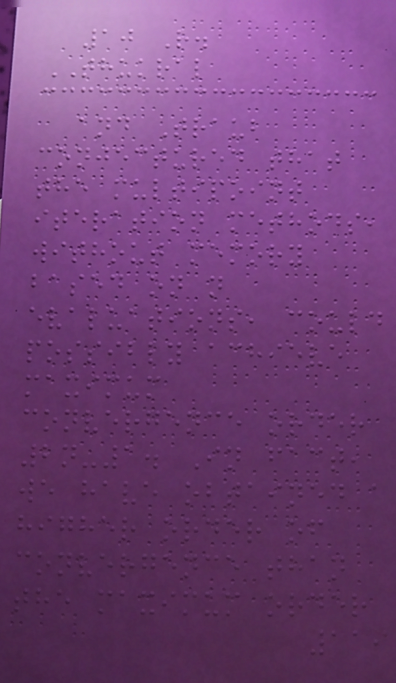10 R.
THUKRAL
and Traub
conjectured that
the multipoint
iteration methods,
without memory
based on n
evaluations, could
possibly achieve
maximum
convergence order
2n-1. In fact,
we have obtained a
higher order of
convergence than
the maximum order
119
